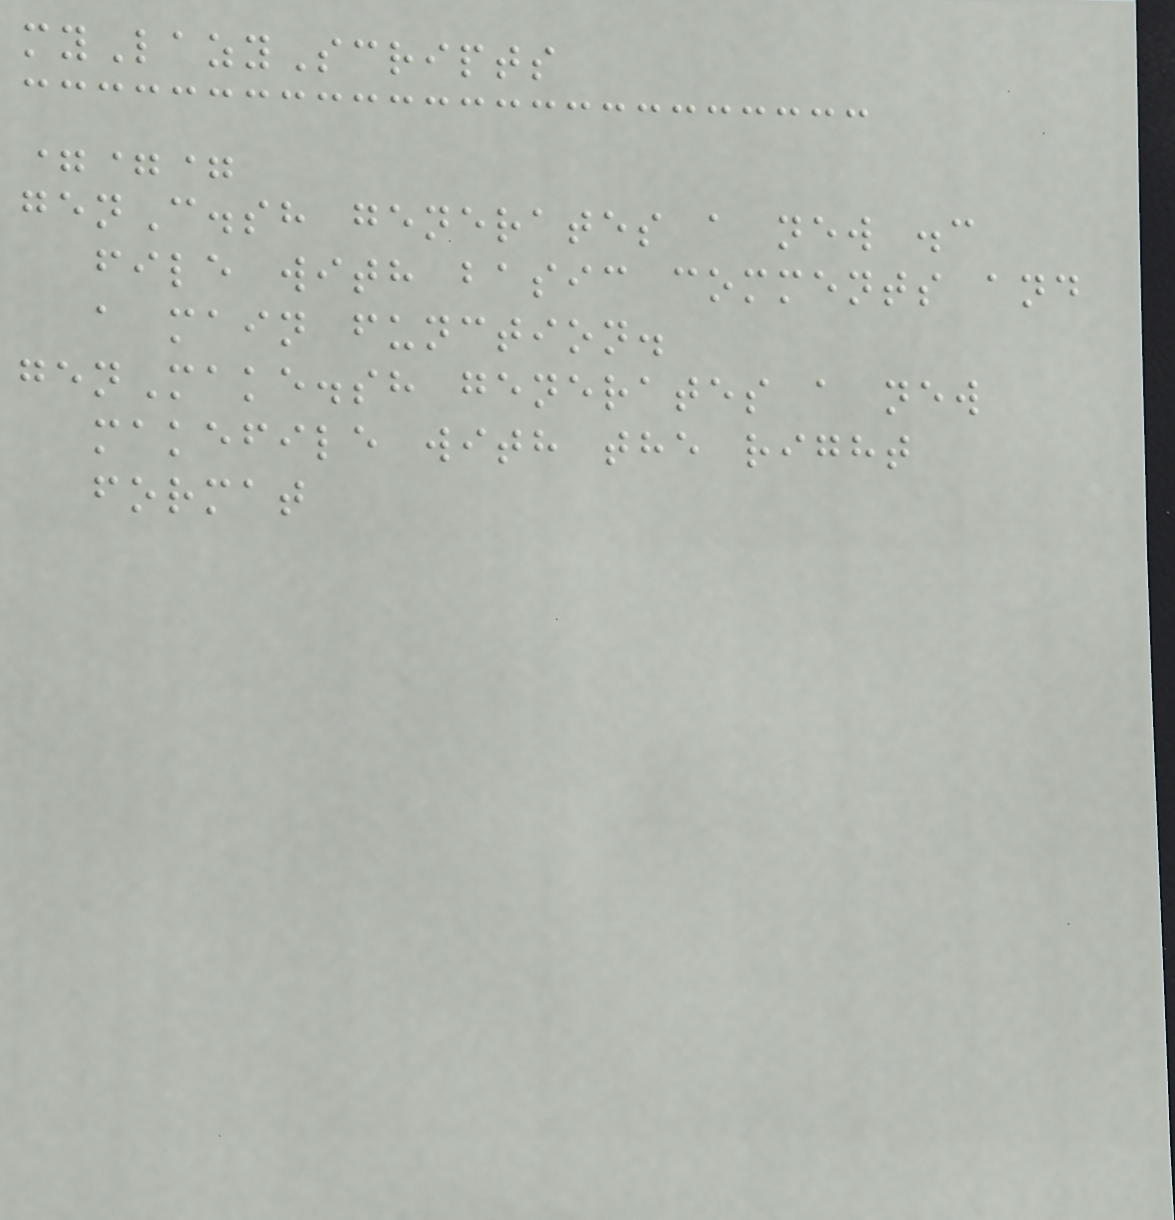myLazyScripts
===
genC.sh generates a new .c
file with basic comments and
a main function.
genMake.sh generates a new
makefile with the right
format
